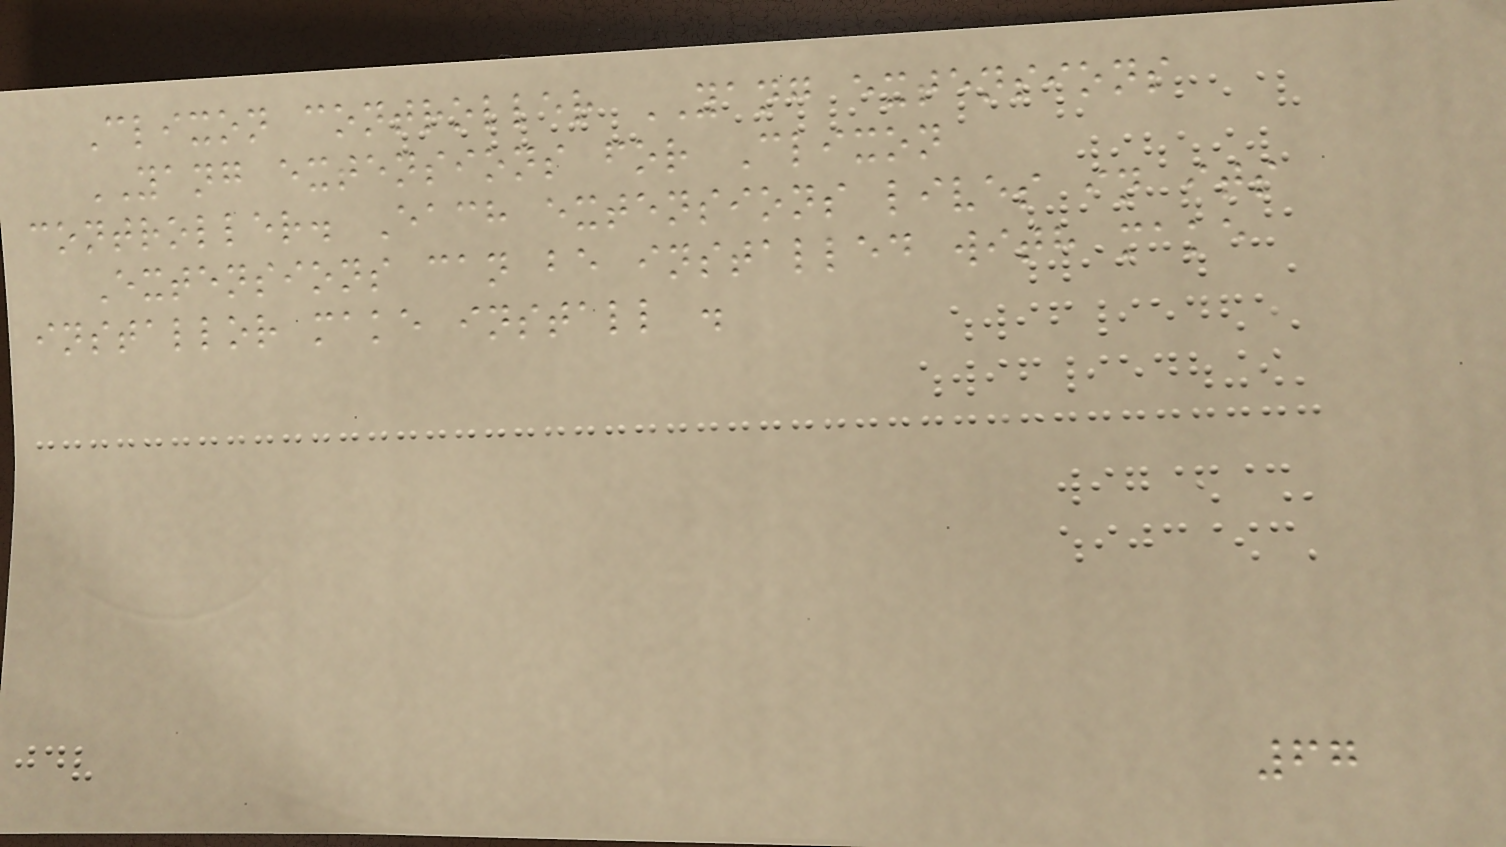Clixon controller YANG extensions
YANG extensions for Clixon
controller. Each extensions lives in its
Extensions can be installed with make
installor make install .
67
